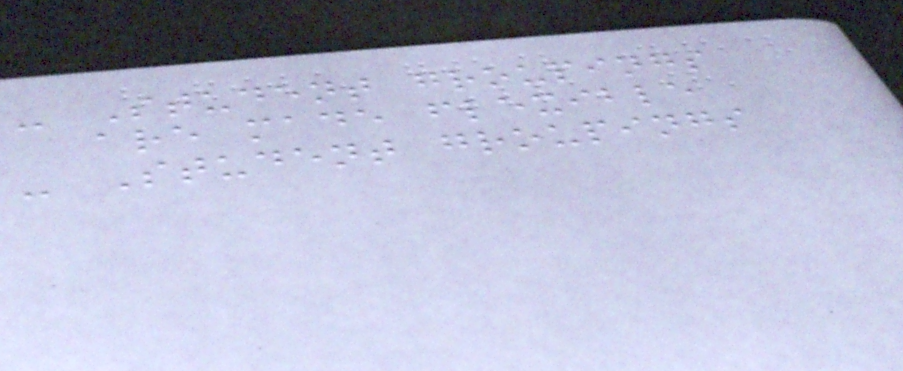- Student groupings
are made flexible
- Student groupings
